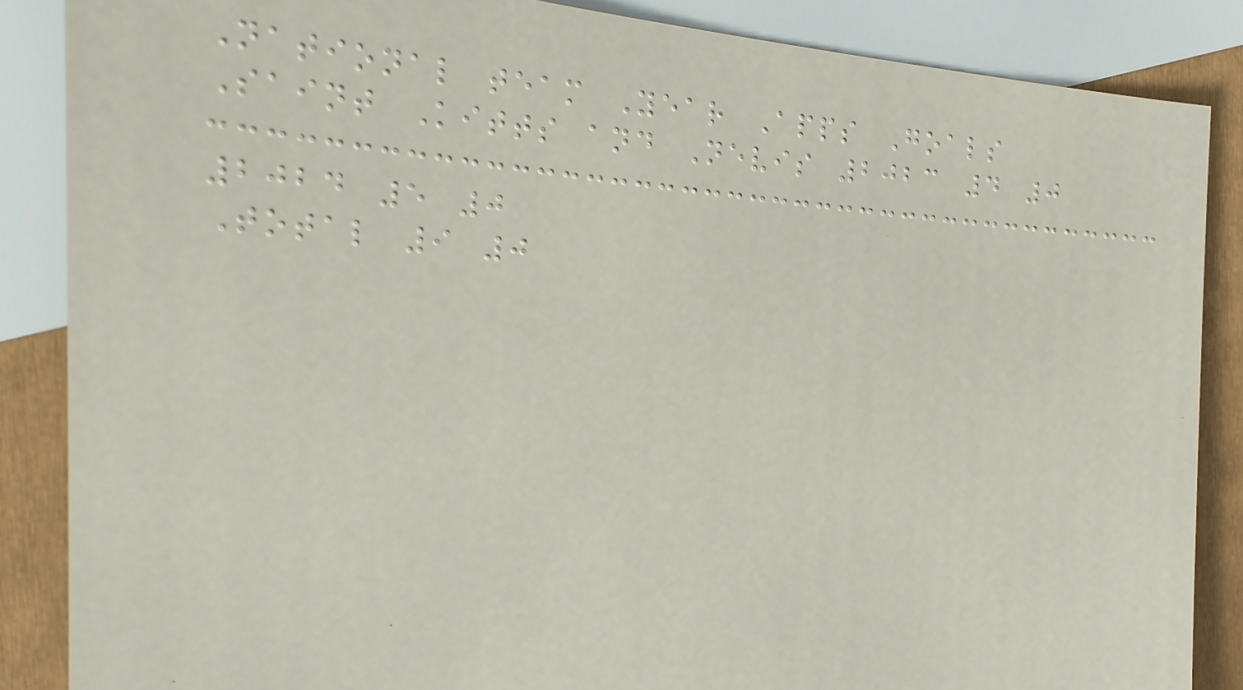National team Year Apps Goals
Saint Kitts and Nevis 2023 4 0
2024 5 0
Total 9 0
